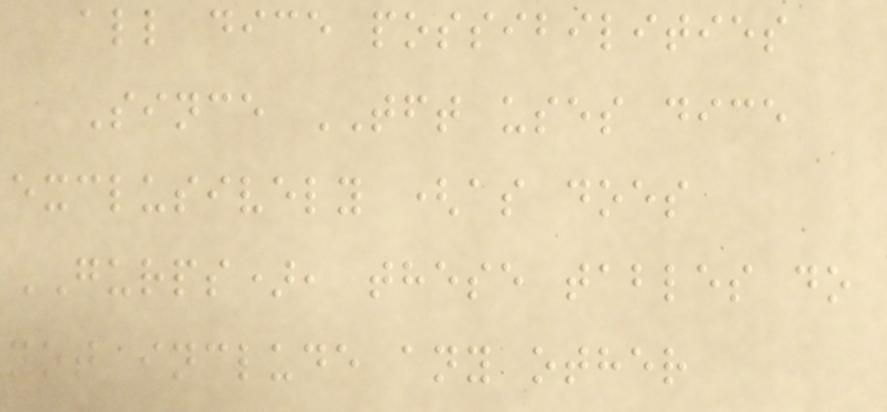all dice possibilities
Since TFT uses dice
exclusively (as does
GURPS), these tables do
not include any other
